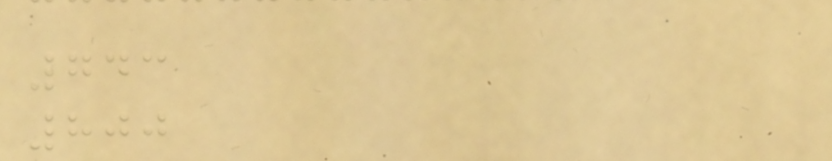743
800
